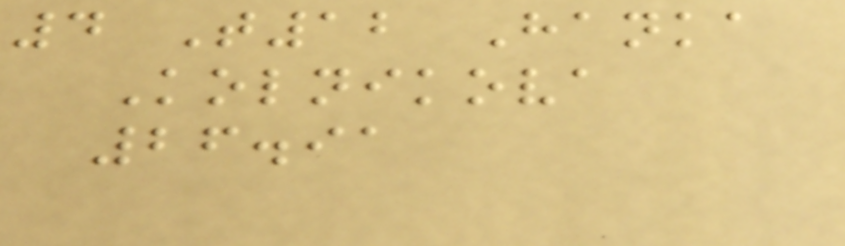4 T12 Hanka
Kolnikova
26.91
